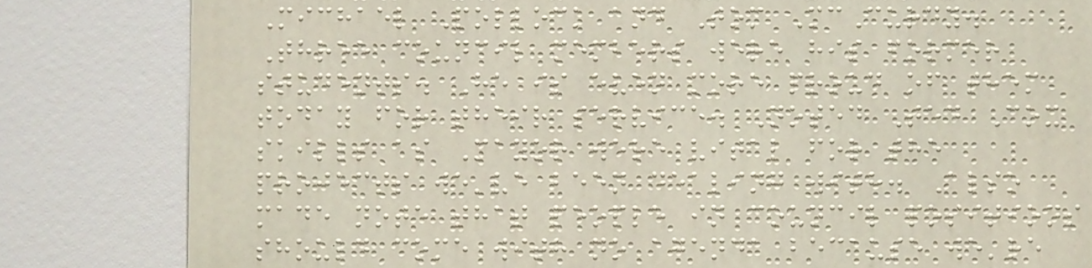Michael Pollock and Tom McCurdy.
Three council members were his former
students. He is even more proud of them
today for their service. Noted Ted Cox
skills as Mayor were vital for the
projects we've been dealing with. Also
made note that people in council positions
should come with no agenda because we're
